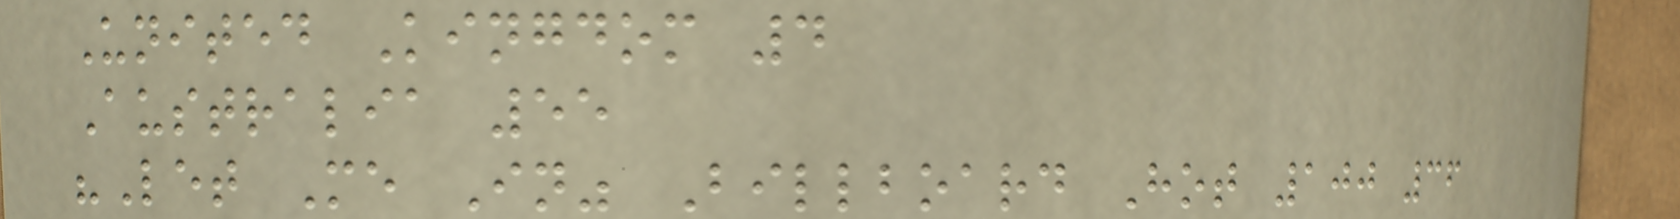United Kingdom 4
Australia 55
"Let Me In" Billboard Hot 100 36
